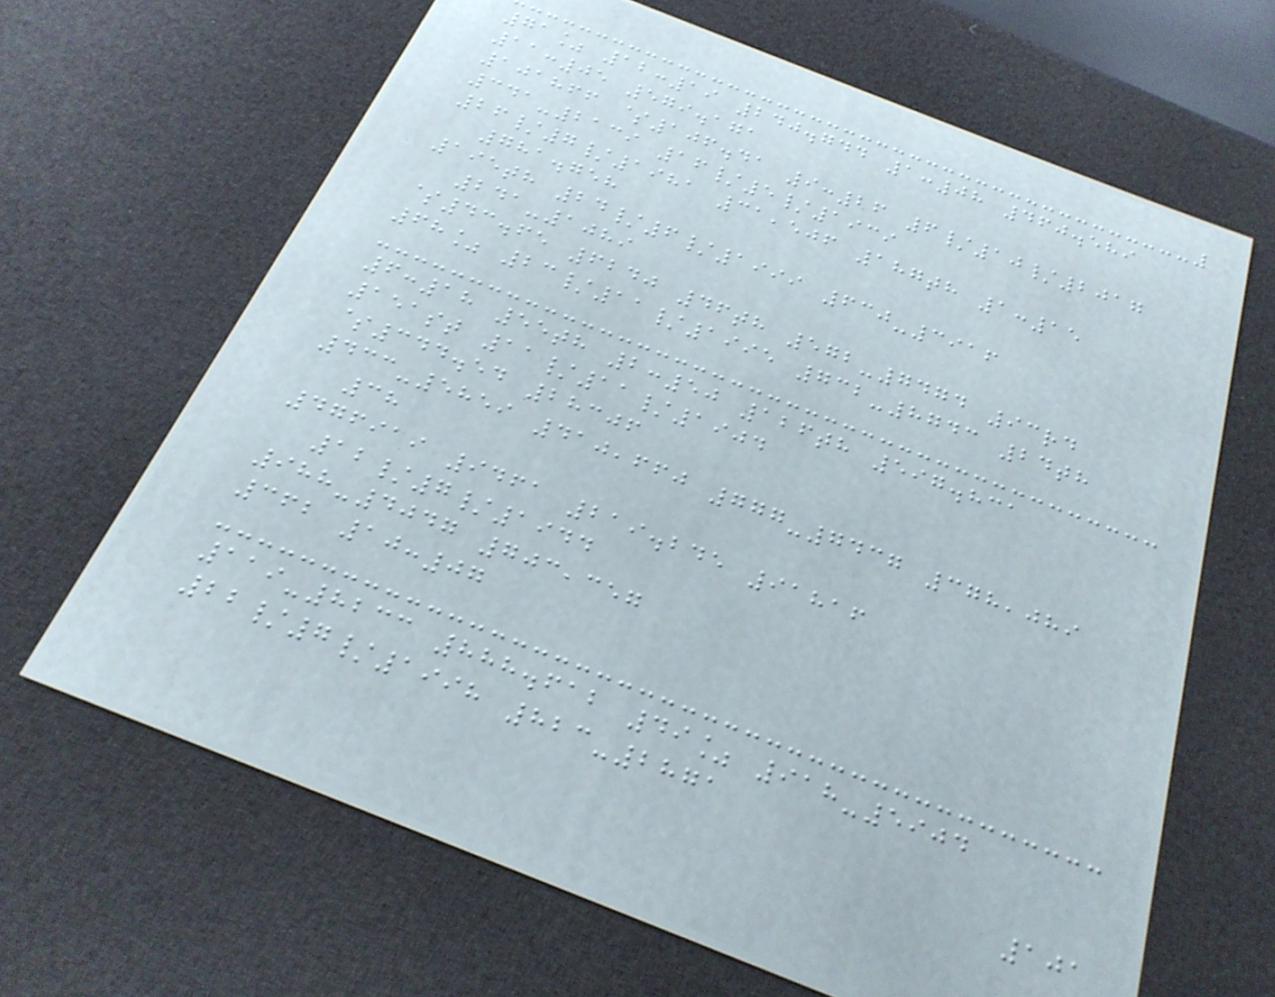71% 12:19 240.744 1:08 460.589
11:05 579.171
101866 $106.41 9:26 6/10/2017
341-2139 16/5/1939
26/7/1981 31,506 187th 1:15
781.758
195th 24/6/1999 630-3916
241-1089
$43.65 6240 46th 572-7474 93rd
68% 23/11/1995 732-8743 24th
6:18 55th 2:50 126th 597.831
151st 11/11/1904
$344.54 28306
433-5859 410,660 777-7437 378,089
38
476919 9461 219.245 91816
12/7/1944
988-4047 703,357
362 10:07
119-8233 888.612 49% 918-5904
22/7/1998 823-2871
101
